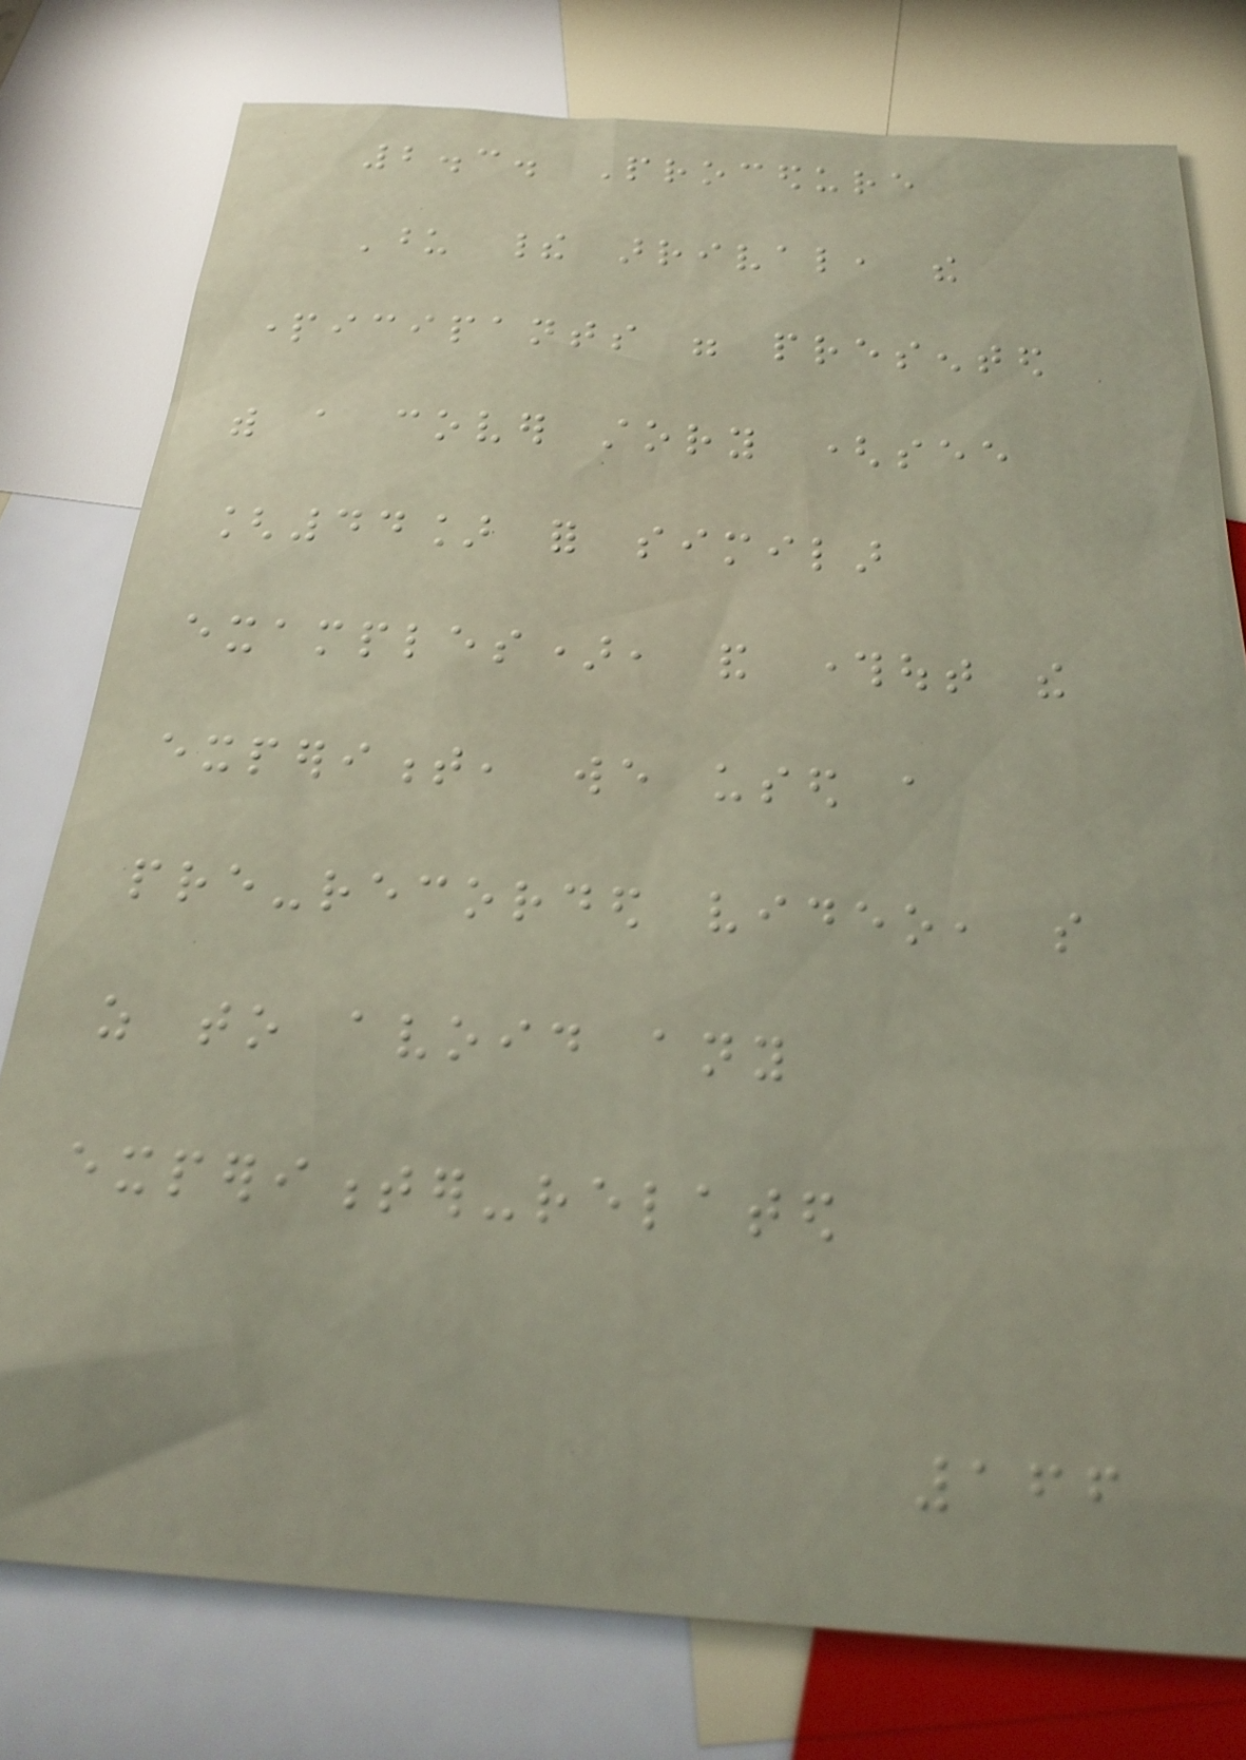2.3. Procedure
Upon their arrival, the
participants were presented
with a cover story (see
[44] for similar
examples), and throughout the
experiment, we used a
pre-recorded video, so
as to avoid any
experimenter-related
166
